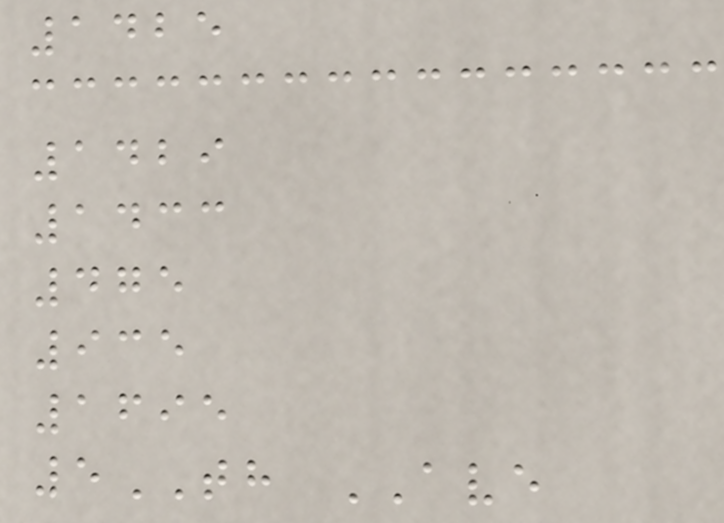1425
1429
1433
475
935
1695
5TH AVE
